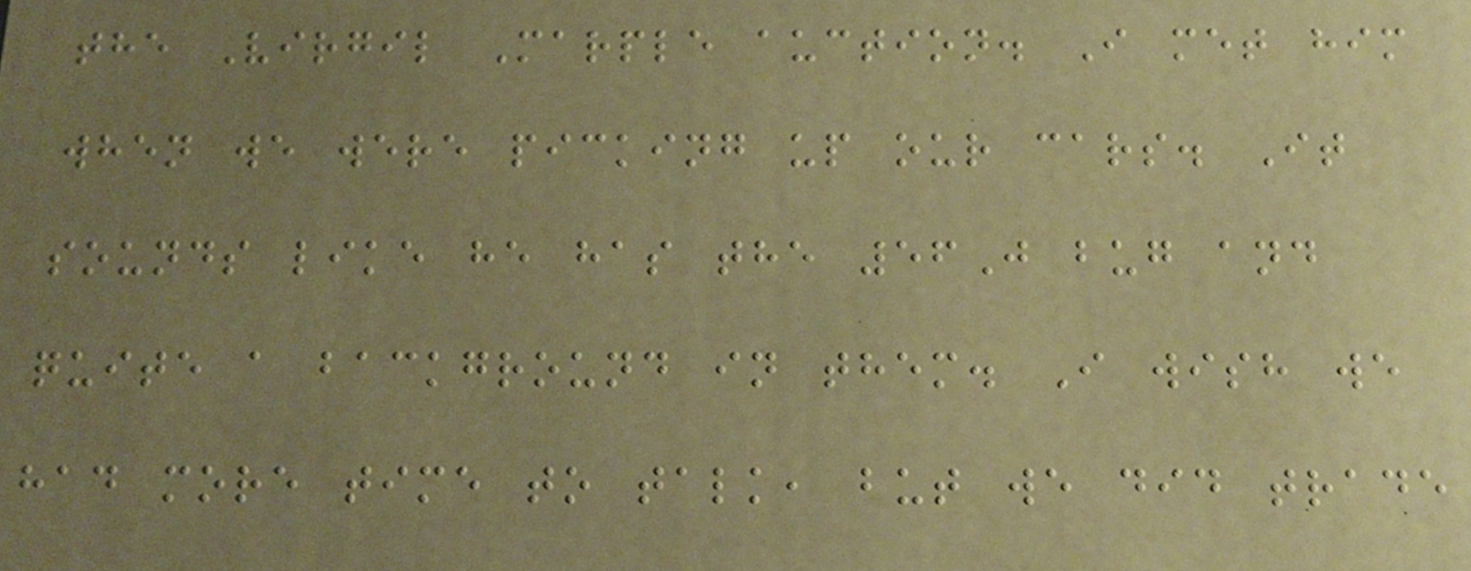the Virgil Marple auction. I met him
when we were picking up our cars. It
sounds like he has the 56J bug and
quite a background in them. I wish we
had more time to talk, but we did trade
